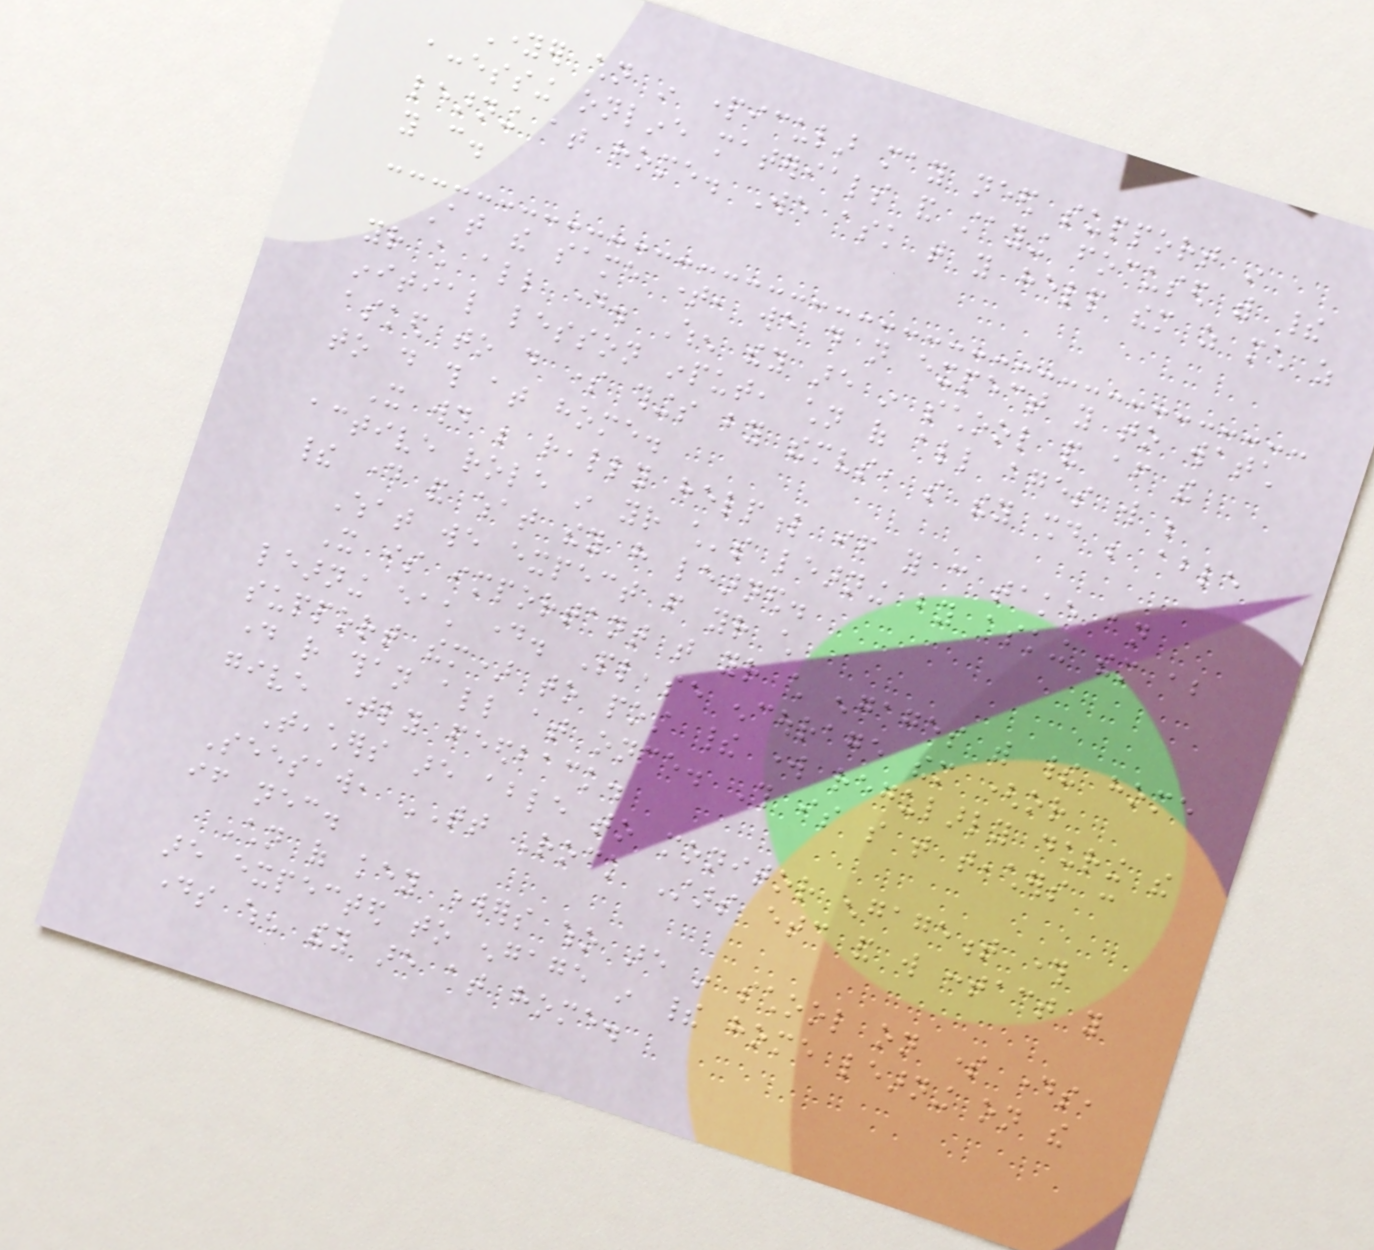Younger children in particular may need support in
accessing online materials and staying focused with their
learning at home. We ask that you help them as much as
you can.
At the same time, we do not expect you to watch
your child all day. When they are in school and after the
initial lesson input, children of all ages will be
asked to do some things by themselves, so they should be able
to do this at home.
It would be really helpful if you can take an
active role in your child's learning by asking them about
their day and what they have learned.
What we expect from your child
It is important that your child engages with their home
learning each day. Please encourage them (or
support them) to post their work regularly during the
day rather than all at once. This is so that teachers can
give timely feedback.
Teachers are able to monitor engagement through
Seesaw, TT Rock Stars etc and will contact you
if necessary.
Children of key workers who are in school on some days,
are expected to engage in their home learning on the
days when they are at home.
